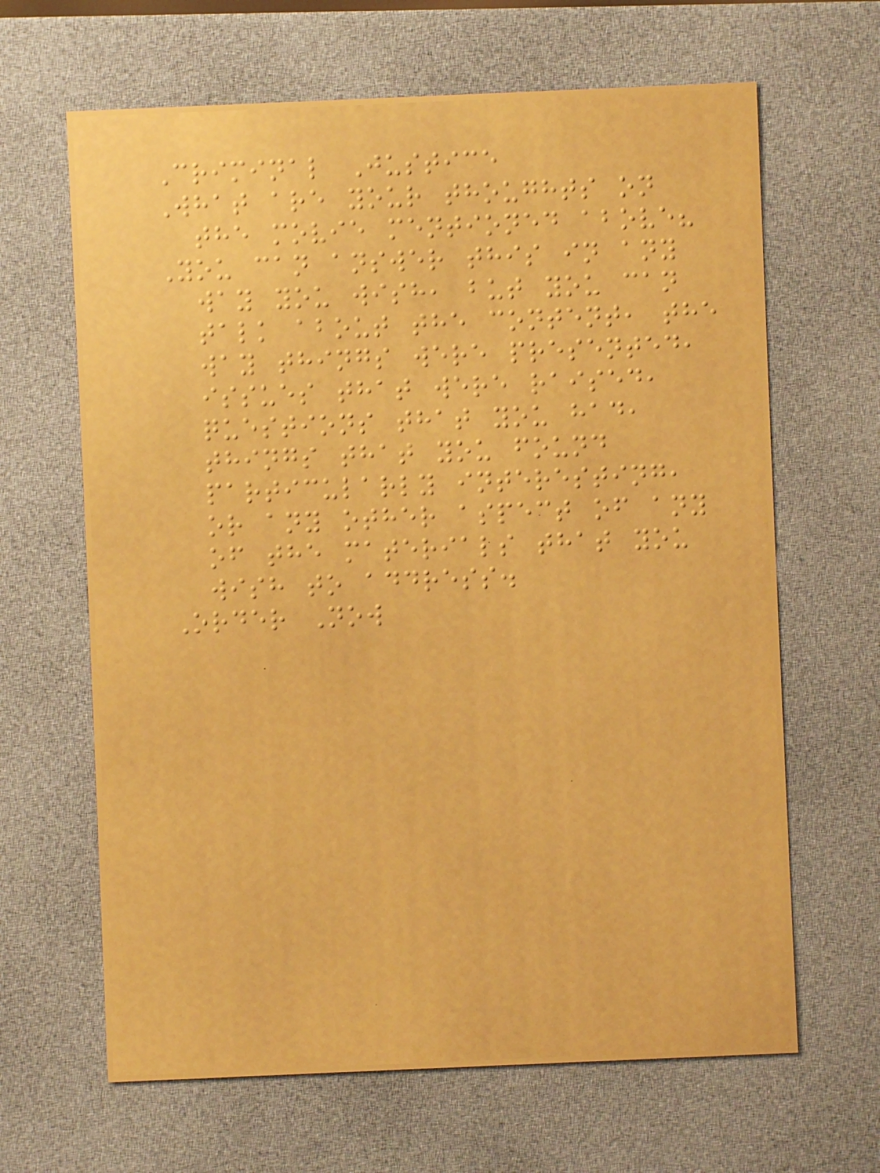Criminal Justice
What are your thoughts on
the movie mentioned above?
You can answer this in any
way you wish, but you can
talk about the content, the
way things were presented,
issues that were raised,
questions that you had,
things that you found
particularly interesting,
or any other aspect of any
of the materials that you
wish to address.
Order Now
